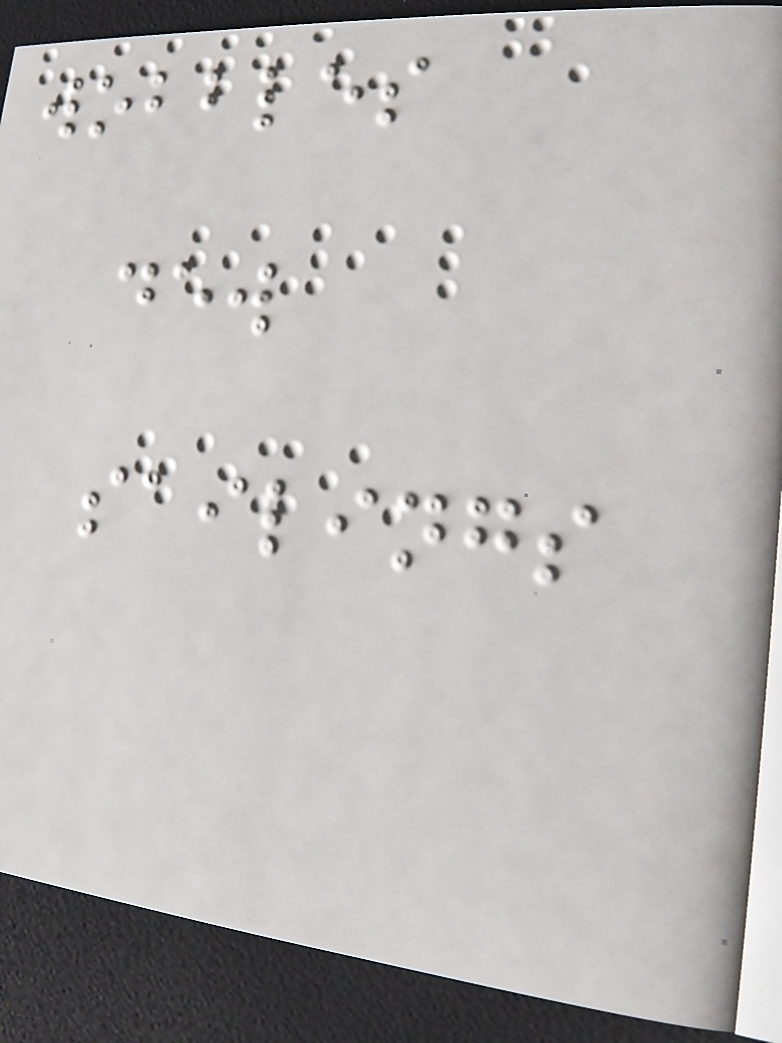wobbles
dew
sailings
